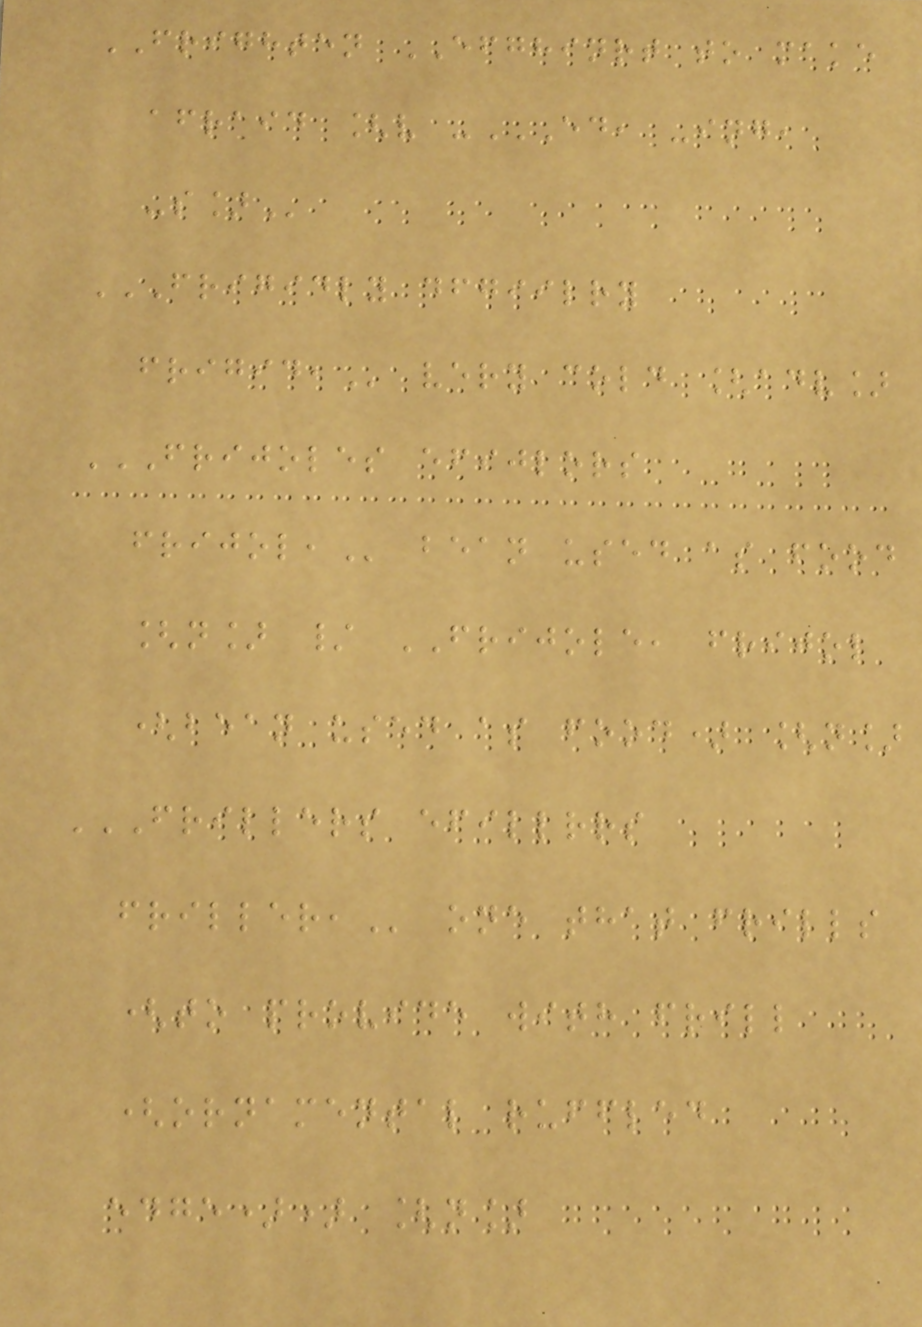FRIGHTEN EFGHINRT to make
afraid [v -ED, -ING,
-S]
FRIGIDLY DFGIILRY
FRIGID, very cold [adv]
FRIJOLES EFIJLORS
FRIJOL, bean used as food
[n] / FRIJOLE, frijol
(bean used as food) [n]
FRILLERS EFILLRRS
FRILLER, one that frills
(to provide with frill
(ornamental ruffled
edge)) [n]
